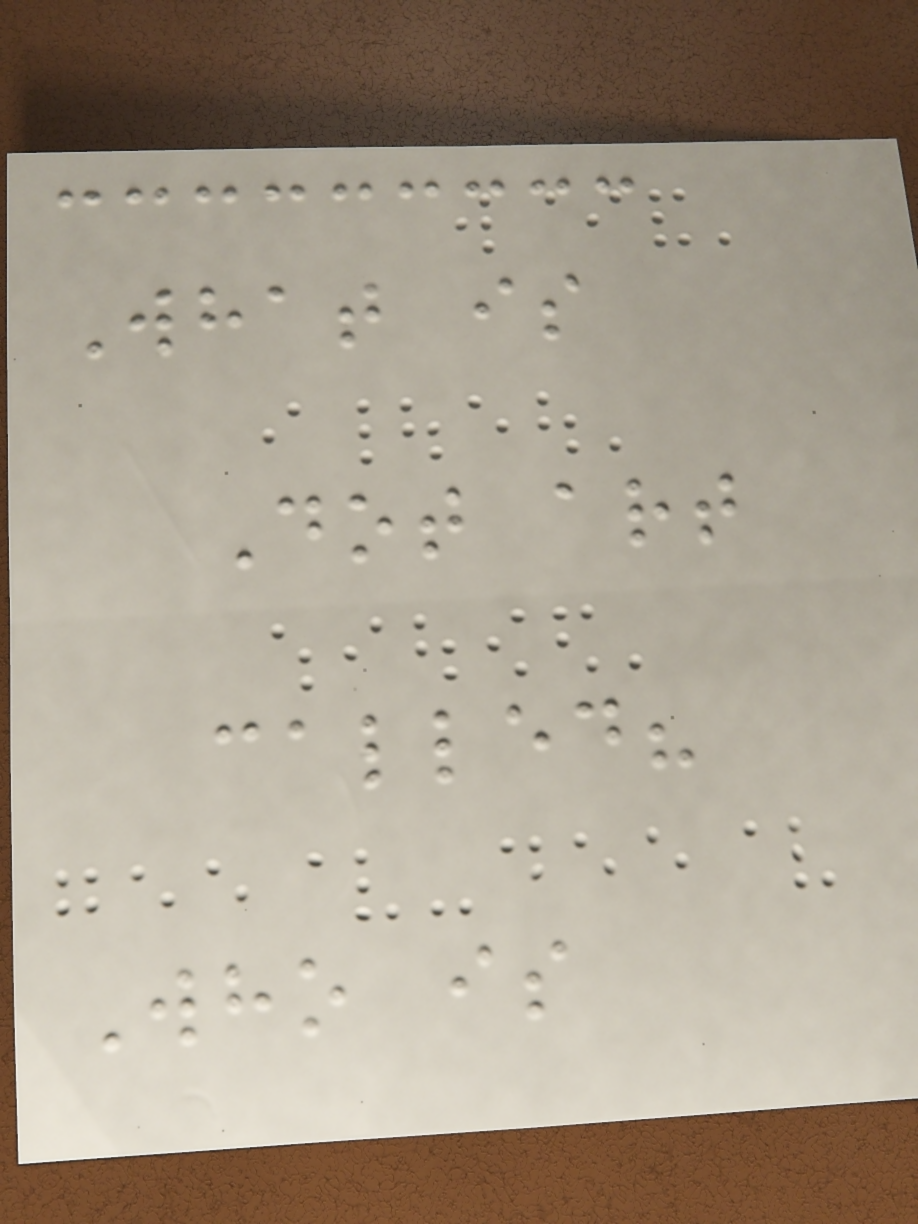What is
Dot art
called?
Who is
